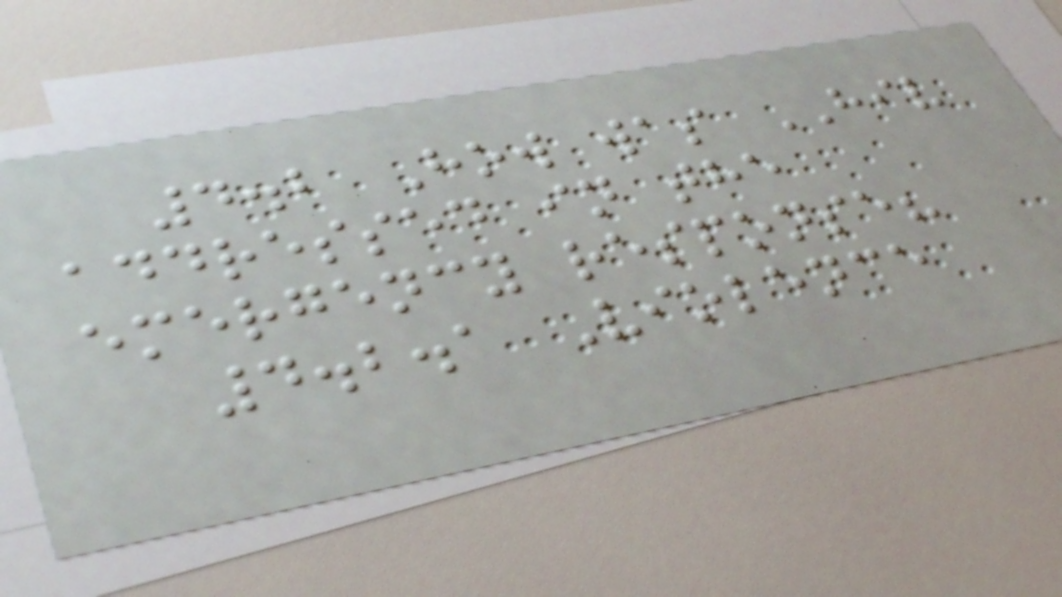4.2 How was HIV
addressed in the
emergency response?
4.2.1 Violence
